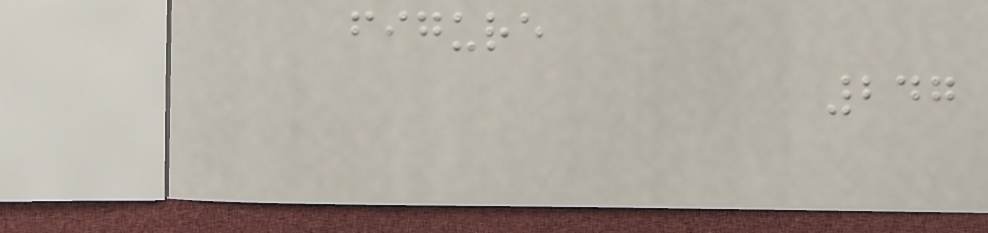figure
247
